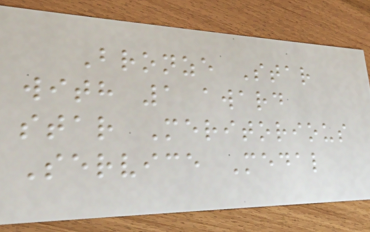Bronze Star
with 1 award
star Meritorious
Service Medal
